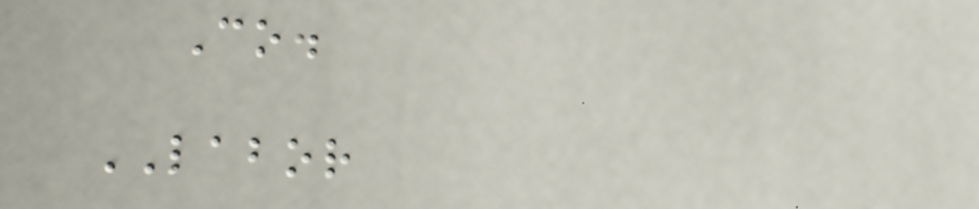Co.
LABOR
